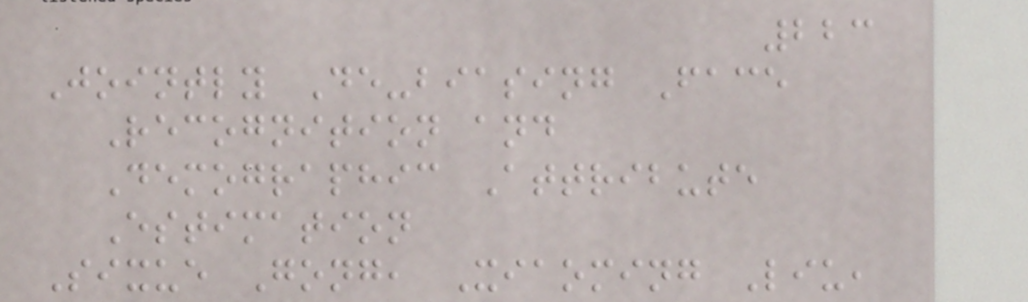223
Jointly De-biasing Face
Recognition and
Demographic Attribute
Estimation
Sixue Gong, Xiaoming Liu,
